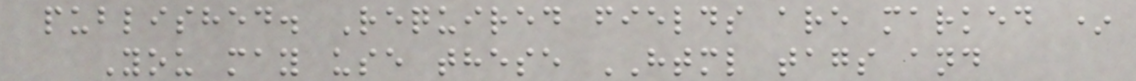published. Required fields are marked *
You may use these HTML tags and
